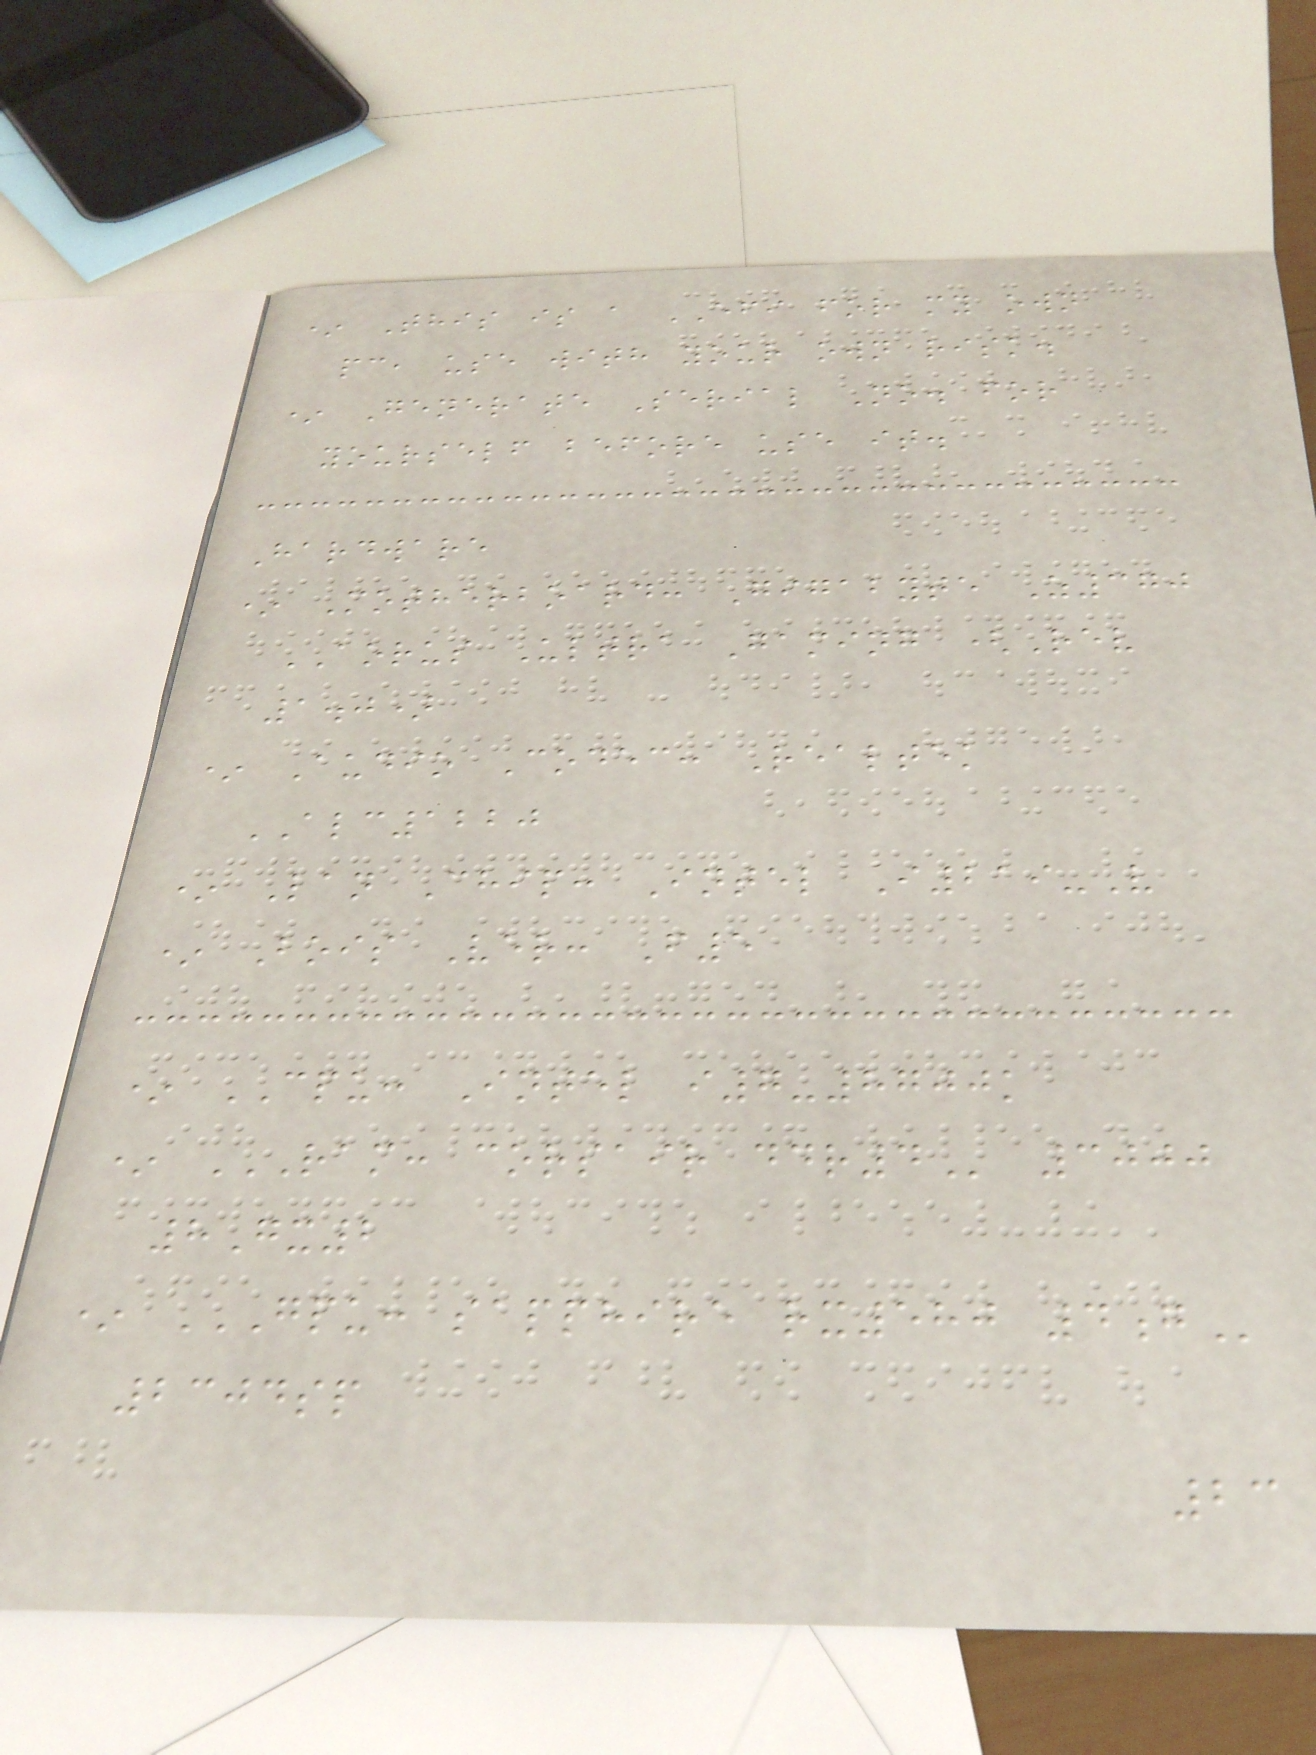* This is a EFI for my own
pc, use with your own risk.
* Generate Serial No. for
yourself before use it.
Hardware
* Motherboard: Gigabyte Z370
AORUS Ultra Gaming (Rev
1.0)
* Audio Codec: Realtek
ALC1220
* Lan Chip: Intel I219-V
* Bois Ver: F5
* CPU: Intel i7-8700k
* RAM: CORSAIR DDR4 3000
8Gx2
* GPU: SAPPHIRE RX580 4G
2304sp
23
